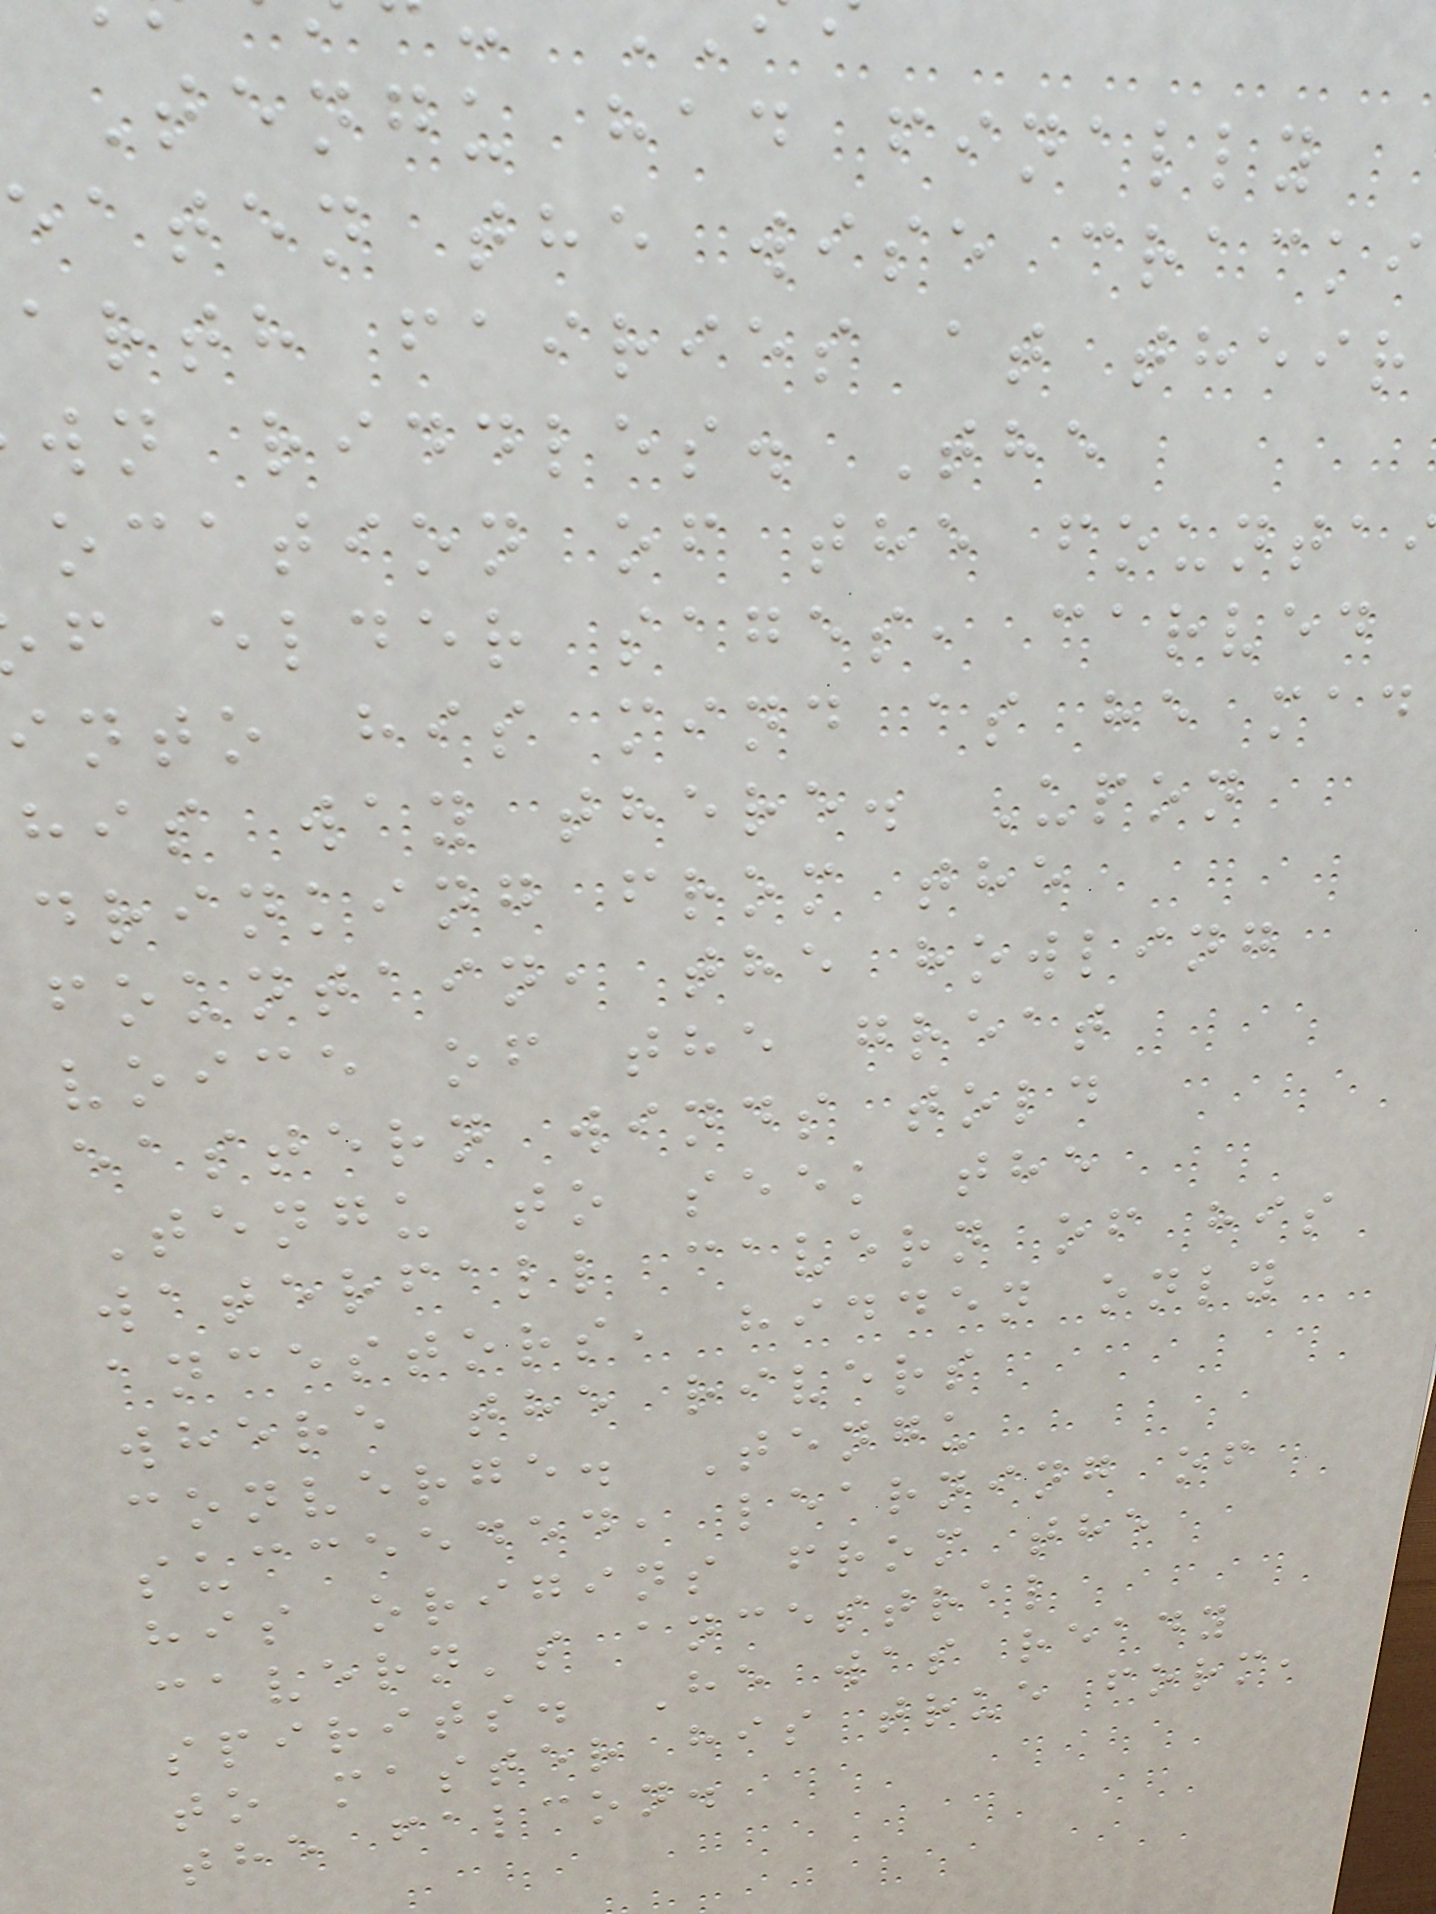Tengu had finally
eaten the wise cracki
arth fairies at their
wn riddles. The
ocation of the founta
f elder sages, carved
into his mind as he mad
his way there. Upon
drinking from the
fountain, the howling
voice of the great
eastern winds told
Tengu to seek the
waterfall cavern of his
ancestors, hidden only
where the rivers
converge. Tengu
succeeded, learning of
his origins from the
cavern's ancestral
spirits. He was ready
to master his true form,
the falcon.
